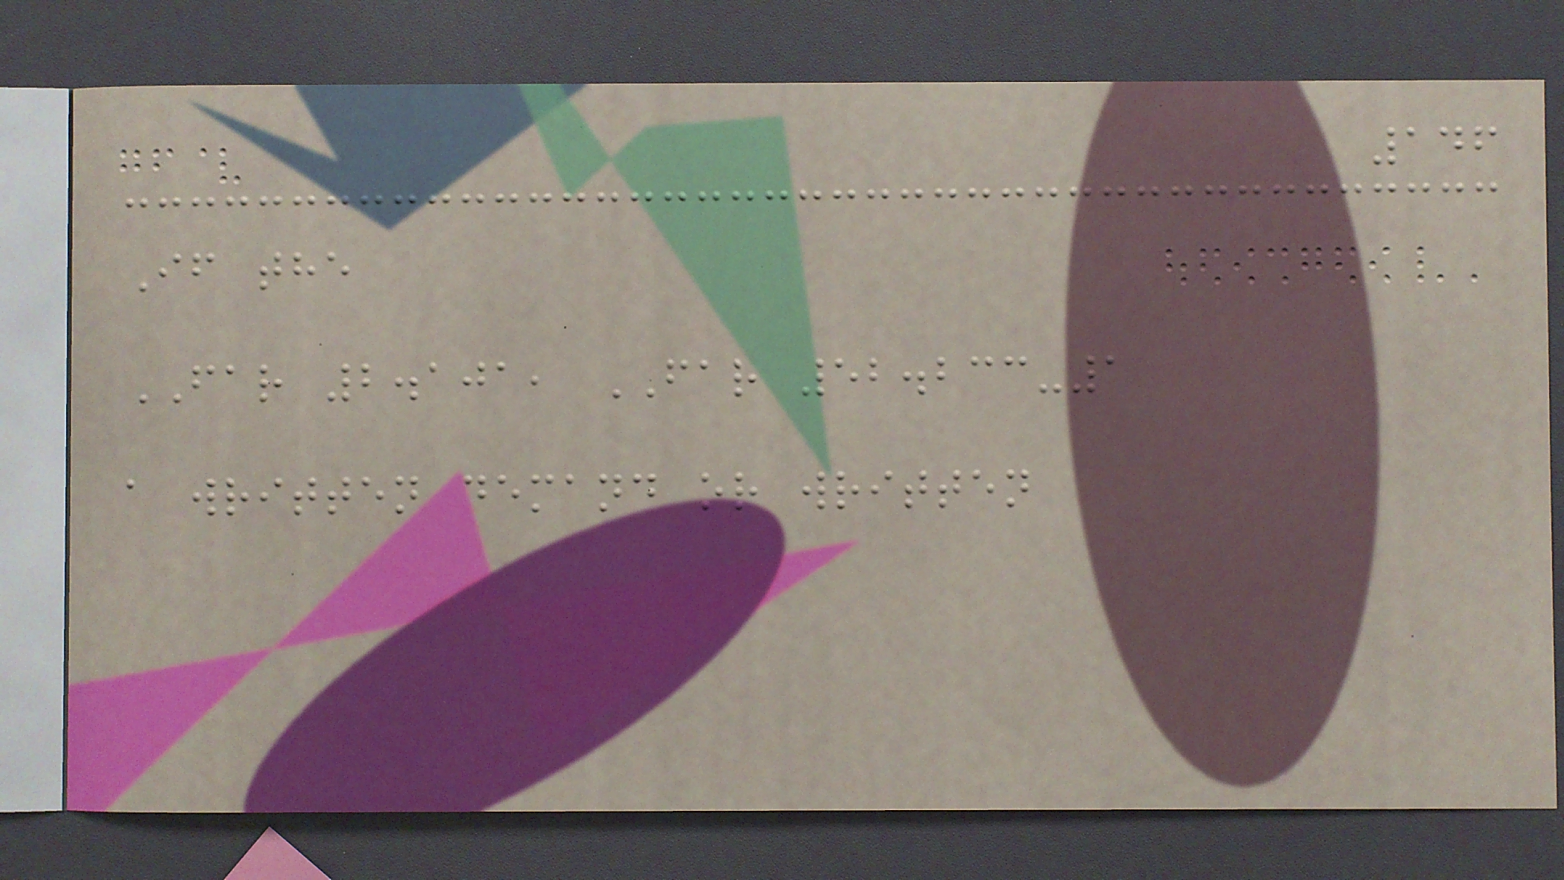146
If the
FAR 2.101, FAR 52.233-1
a written demand or written
